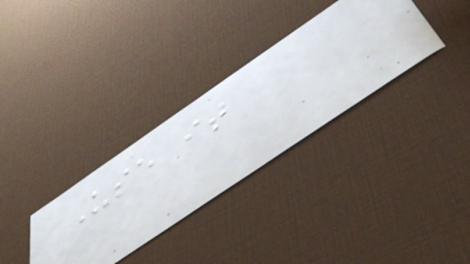Use it
